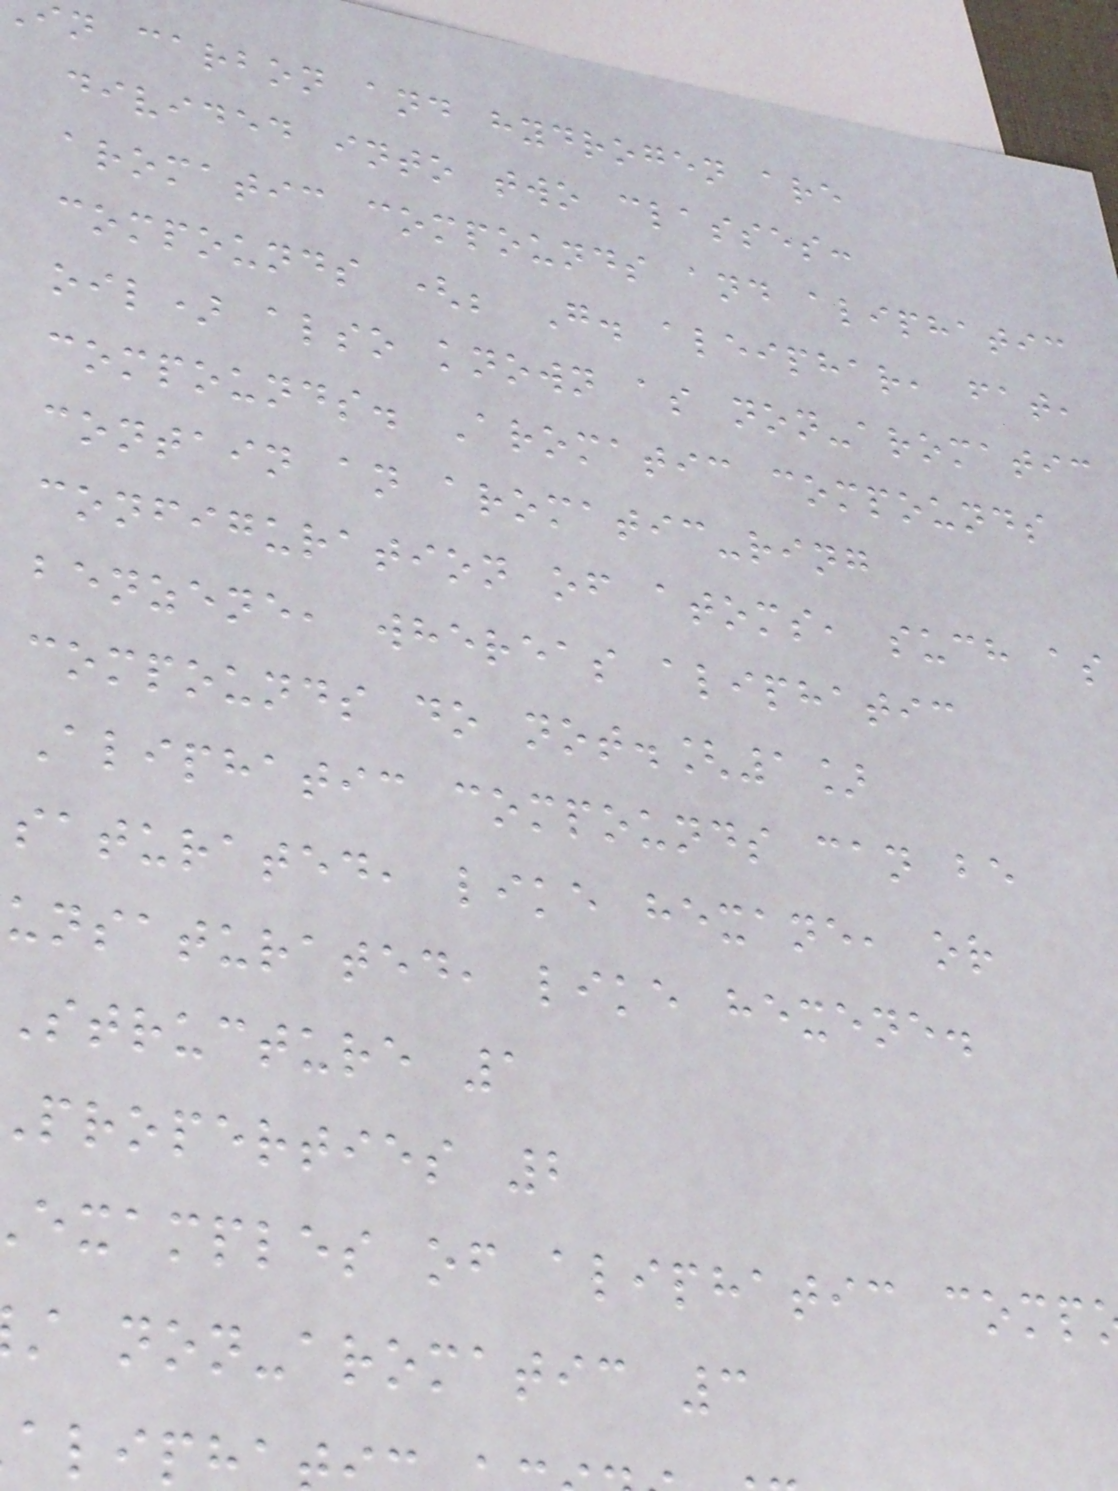in carbon and hydrogen are
divided into two classes:
aromatic compounds and aliphatic
compounds (; G. aleiphar, fat,
oil) also known as non-aromatic
compounds. Aromatic compounds
contain an aromatic-ring
configuration of atoms, such as
benzene, whereas aliphatic
compounds do not.[1]
Aliphatic compounds can be
saturated, like hexane, or
unsaturated, like hexene.
structure 1
properties 2
examples of aliphatic comp
non-aromatic 3
